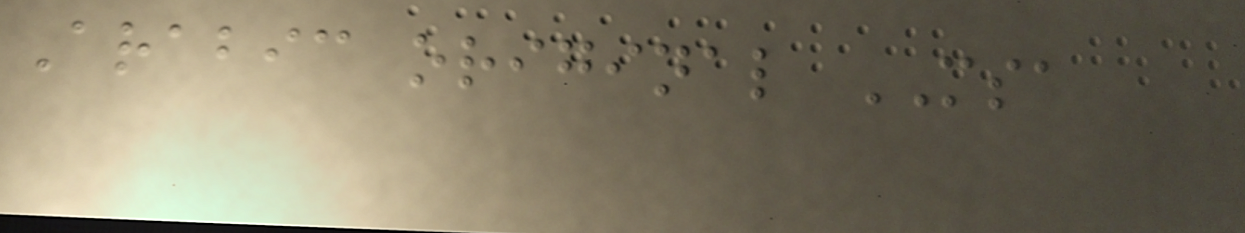Arabic original MSA
